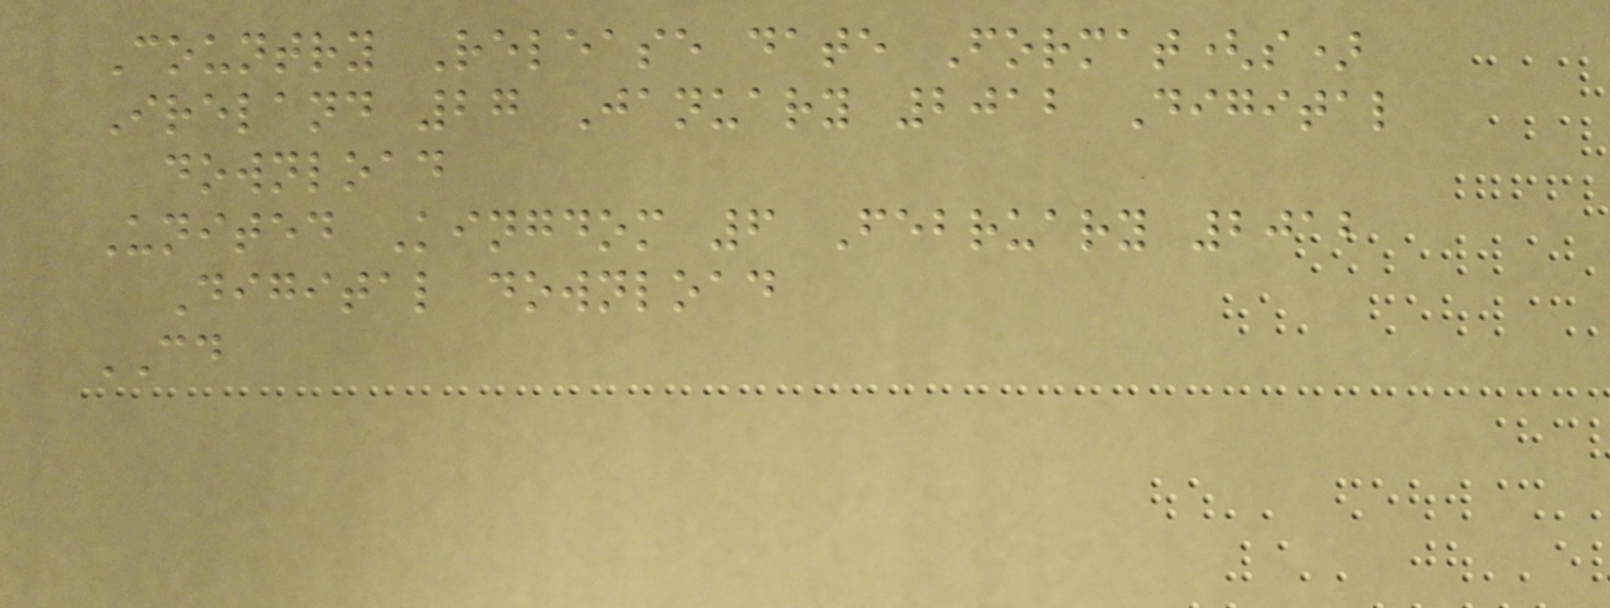Country Release date Format(s)
Ireland 27 January 2012 Digital
download
United Kingdom 6 February 2012
Digital download
CD
